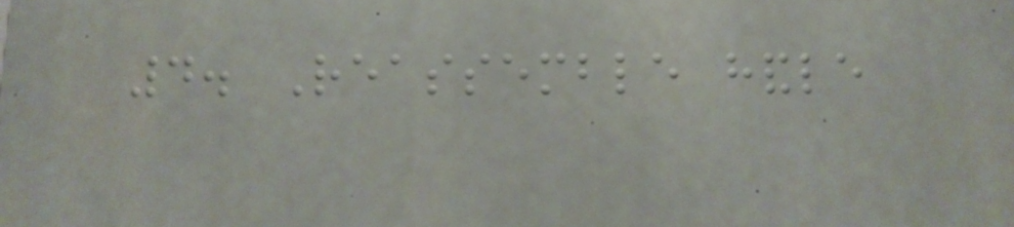4. Reassemble handle
